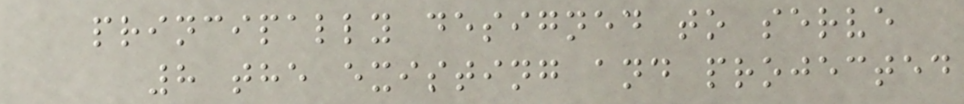principally designed to serve
8 the existing and projected
